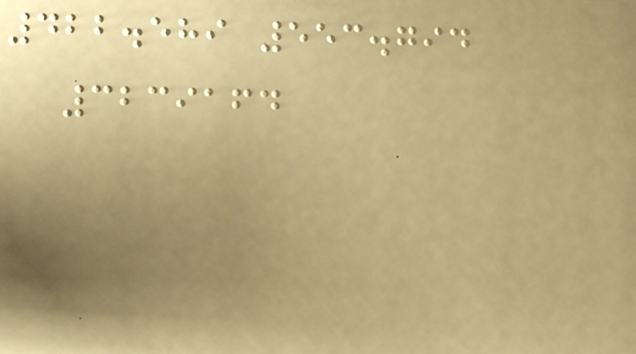422.589 553.794
3239164
